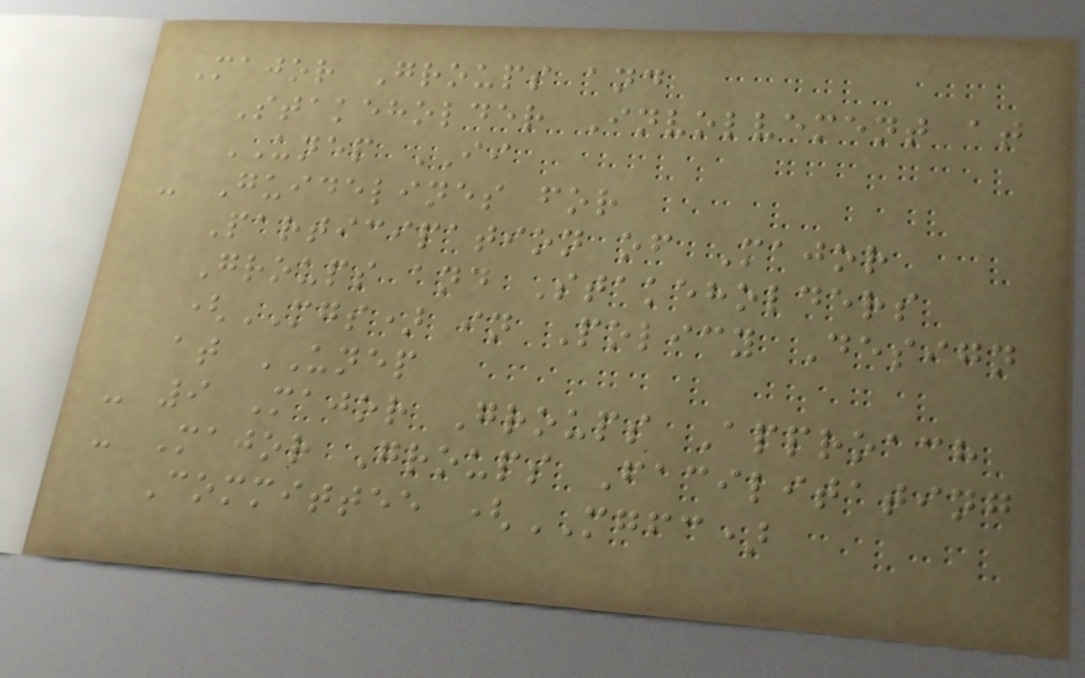Major Groups and
Stakeholder Involvement at
UNEP II
- Guidelines for
Participation of Major
Groups and Stakeholders
(MGS) in Policy Design
at UNEP
- 9 Major Groups Approach
- Major Groups Facilitating
Committee (MGFC)
